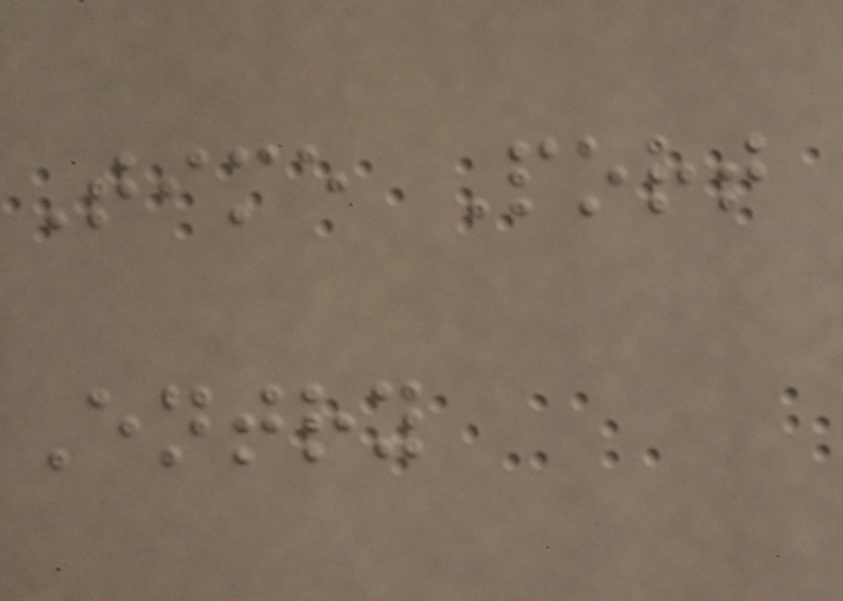Time Port
Entry
